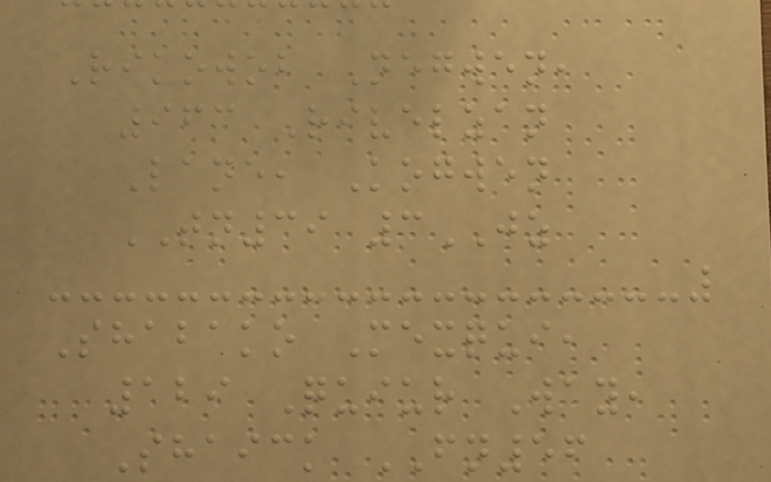Rikowob Negwen,
963 Rivelzan
Lane, Kogwen
TN39 3JZ
Shabako Mexqui,
129 Quiur Way,
Shaick FN56
